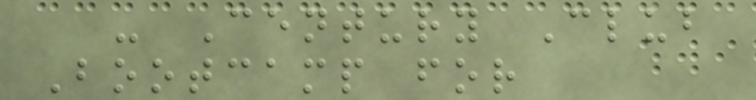- Century Club
Bootcamp for
